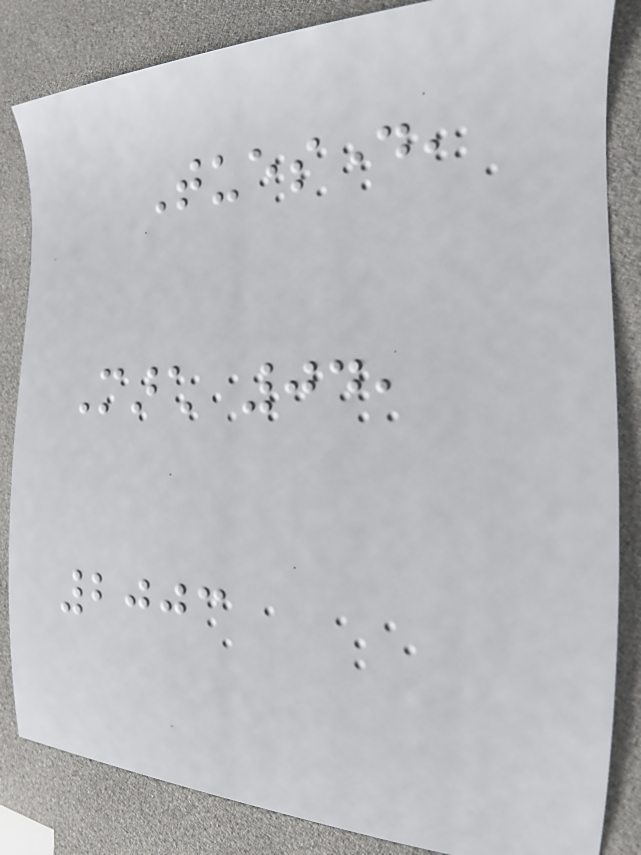Tuesday,
March 04,
2003
